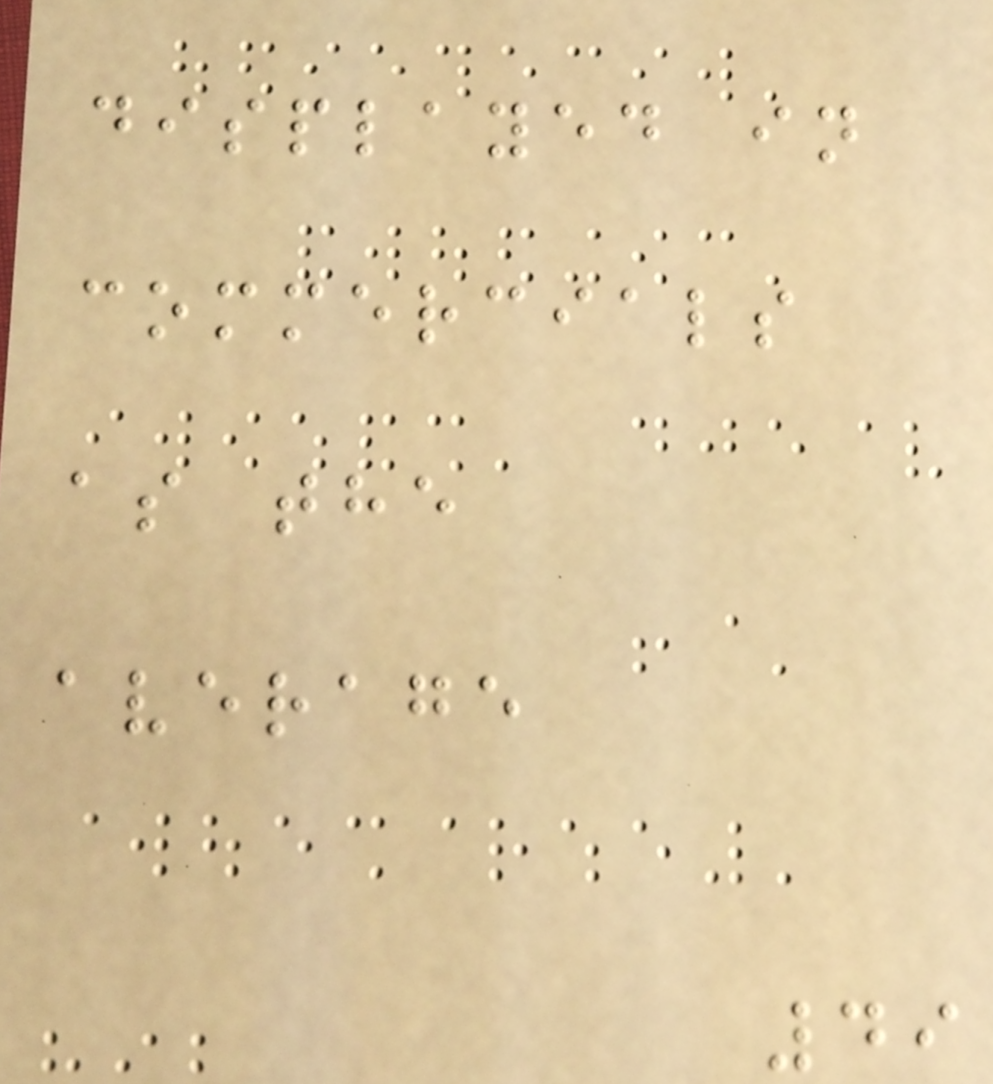displayed in
commercials
as the
average
49
